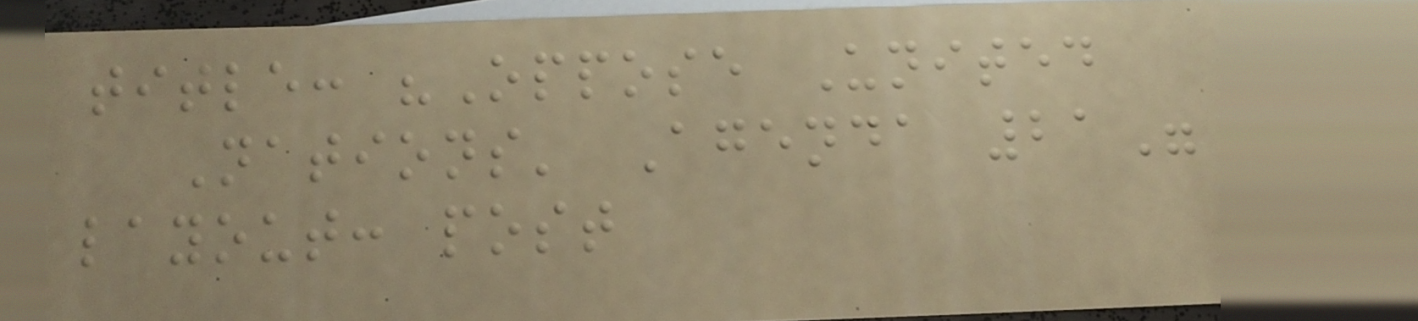title: "Oppose United
Nations' Agenda 21"
layout: post
